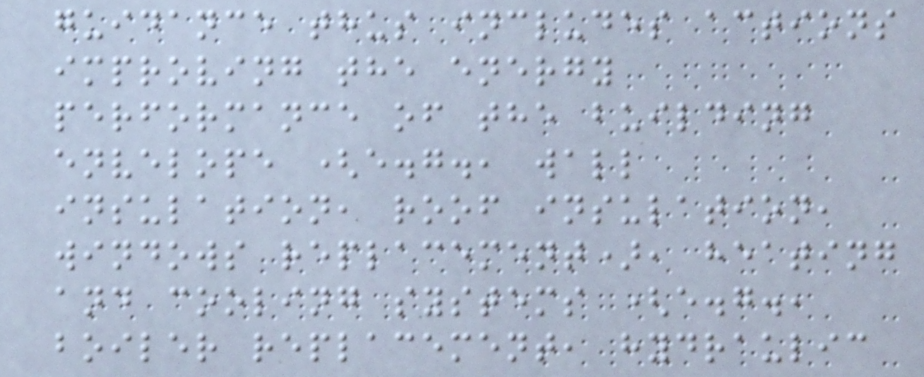guidance thus includes actions
improving the energy
performance of the building
envelope (e.g., wall
insulation, roof insulation,
windows replacement), heating
and cooling systems (e.g.,
boiler replacement, hydraulic
